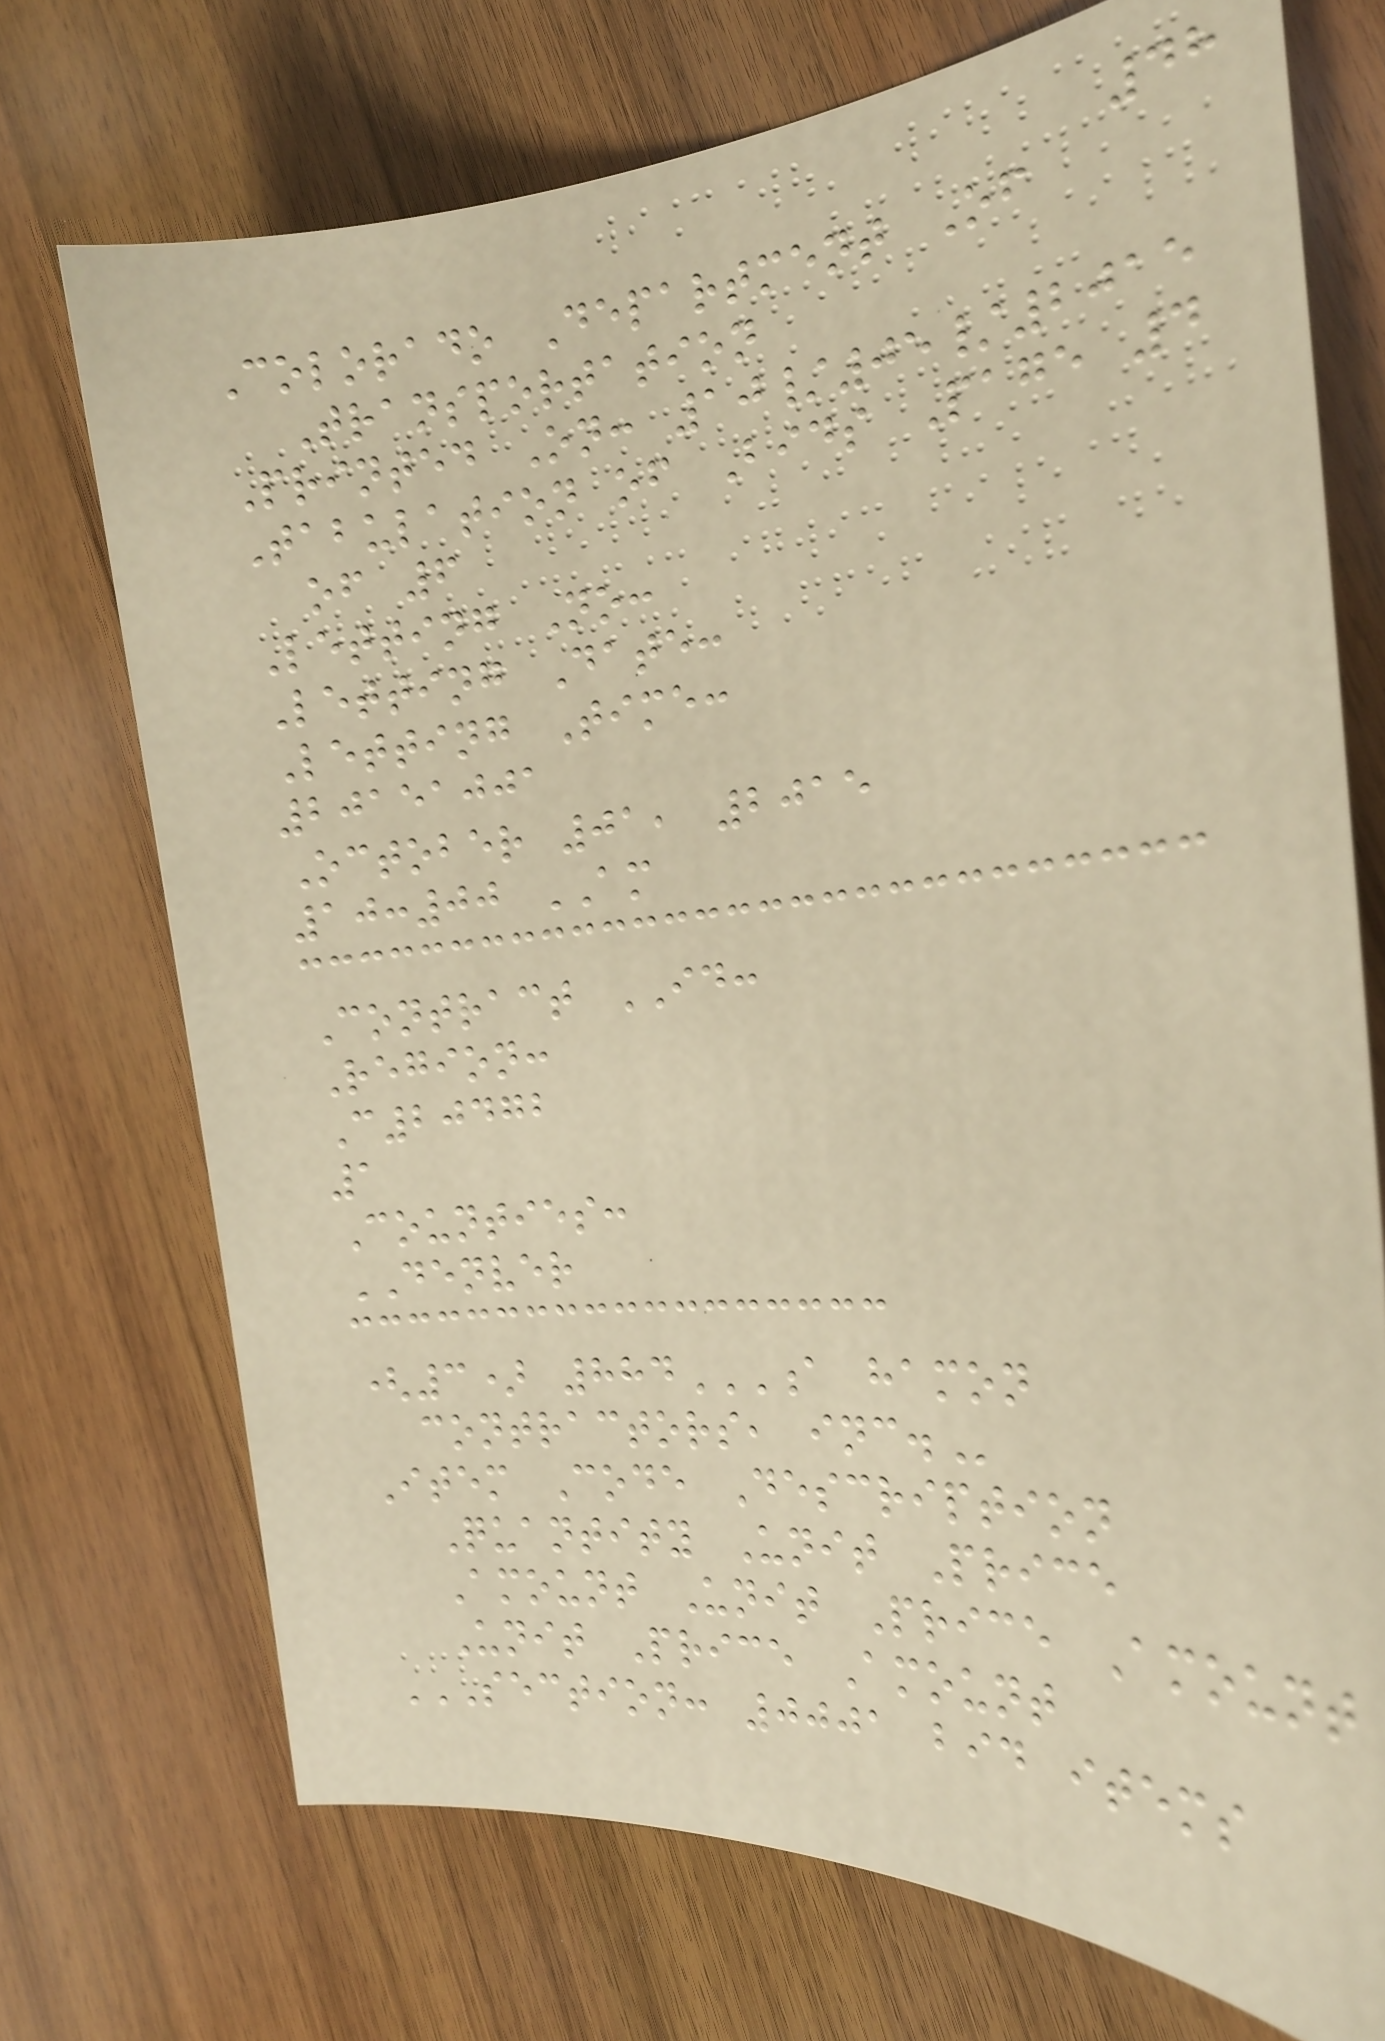48
Colorado Department Of
Transportation
Printed On: 10/05/2015
Tabulation of Bids Page 4
of 6
Letting No:
Letting Date:
Letting Time:
20151001
October 01, 2015
10:00 AM
Contract ID:
Region:
C20472
1
Counties:
DENVER
(3) 884A HAMON
CONTRACTORS, INC.
Item Code Description
Quantity Unit Price
Amount Unit Price Amount
Unit Price Amount
SECTION: 0001 BID ITEMS
